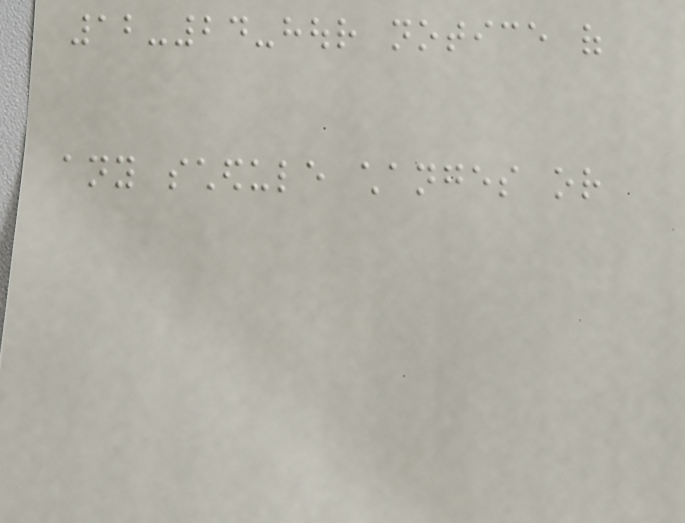12-24-hour notice of
any schedule changes or
